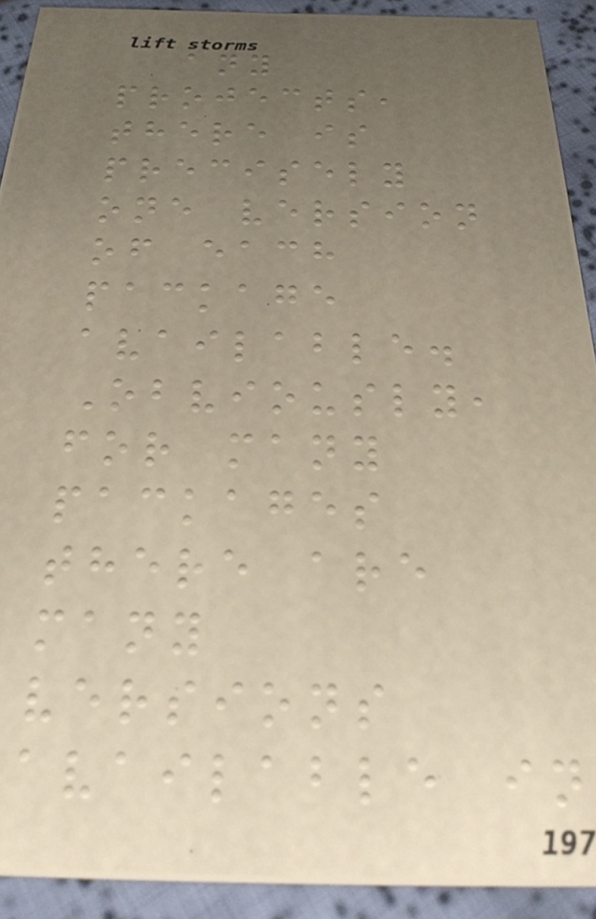any
projects,
there is
precisely
one version
of each
package
available.
Obviously,
for many
packages
there are
many
versions
available in
